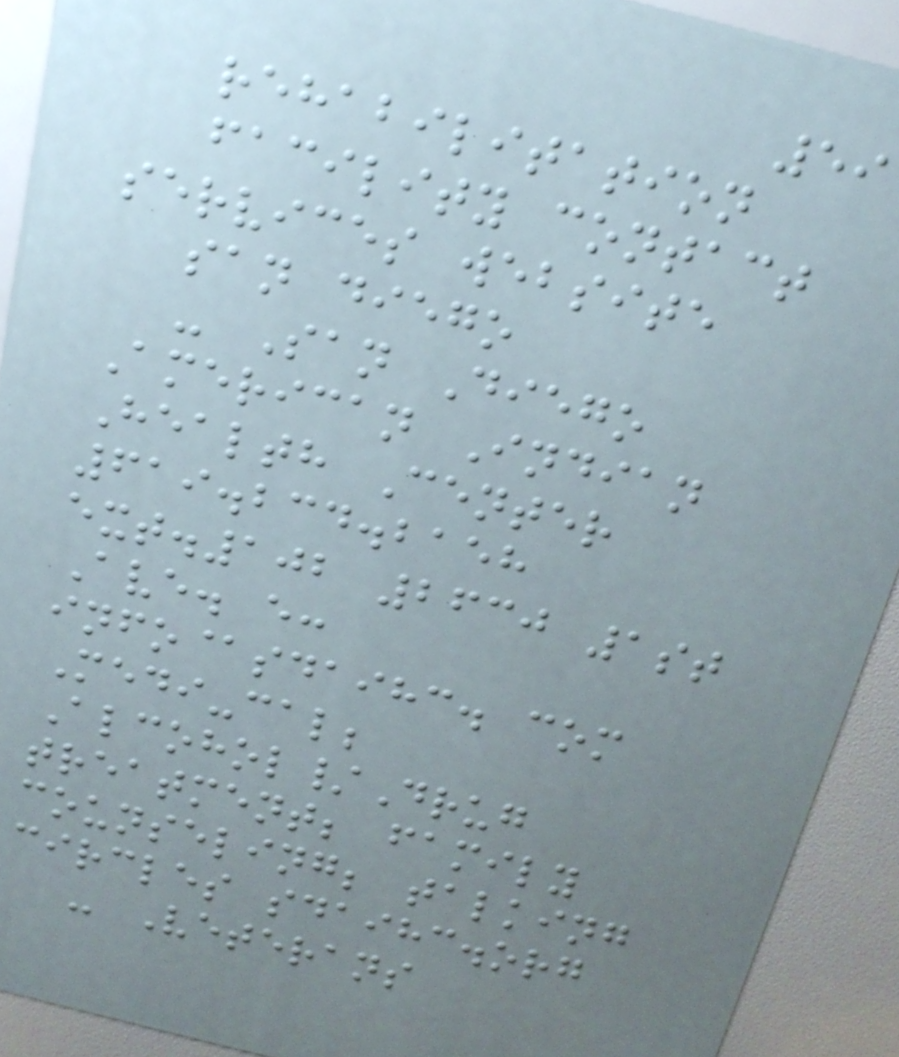59
rehabilitation
facility contact
services website
san diego
- San Diego
American Indian
Health Center
619.234.2158
ext.102 2630 1st
Ave. e:
info@sdaihc. com
Medi-cal;
Alcohol/Drug
treatment; family
counseling; talking
circles sdaihc.org
- Veterans
